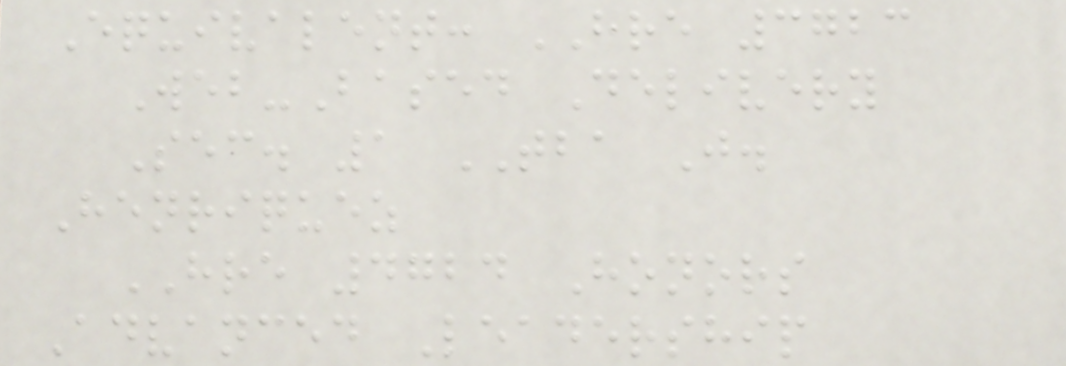Equivalent: HRE 3723
Web-Based Delivery
Sec. 1 TBA J.
Henriquez
HRE 4724 Honors
Advanced Leadership
